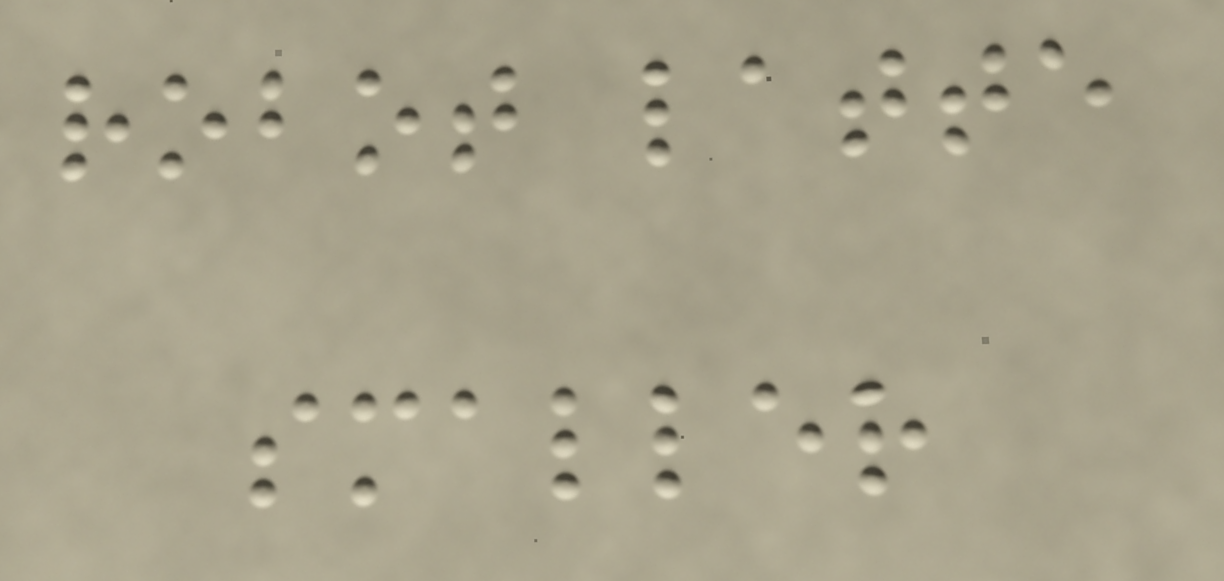robot latte
smaller
